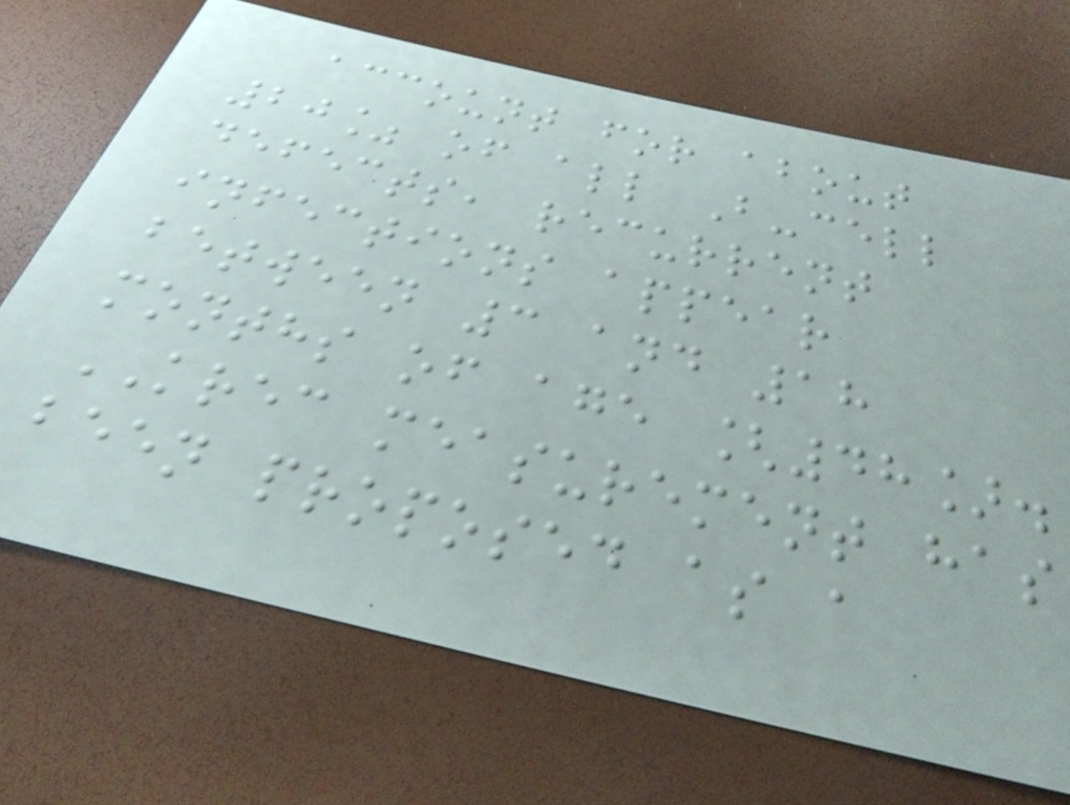account for about
20% of all B-cell
defects, recurrent
infections appear
between 3 and 18
months of age [48].
KREC measurement has
been proposed as a
